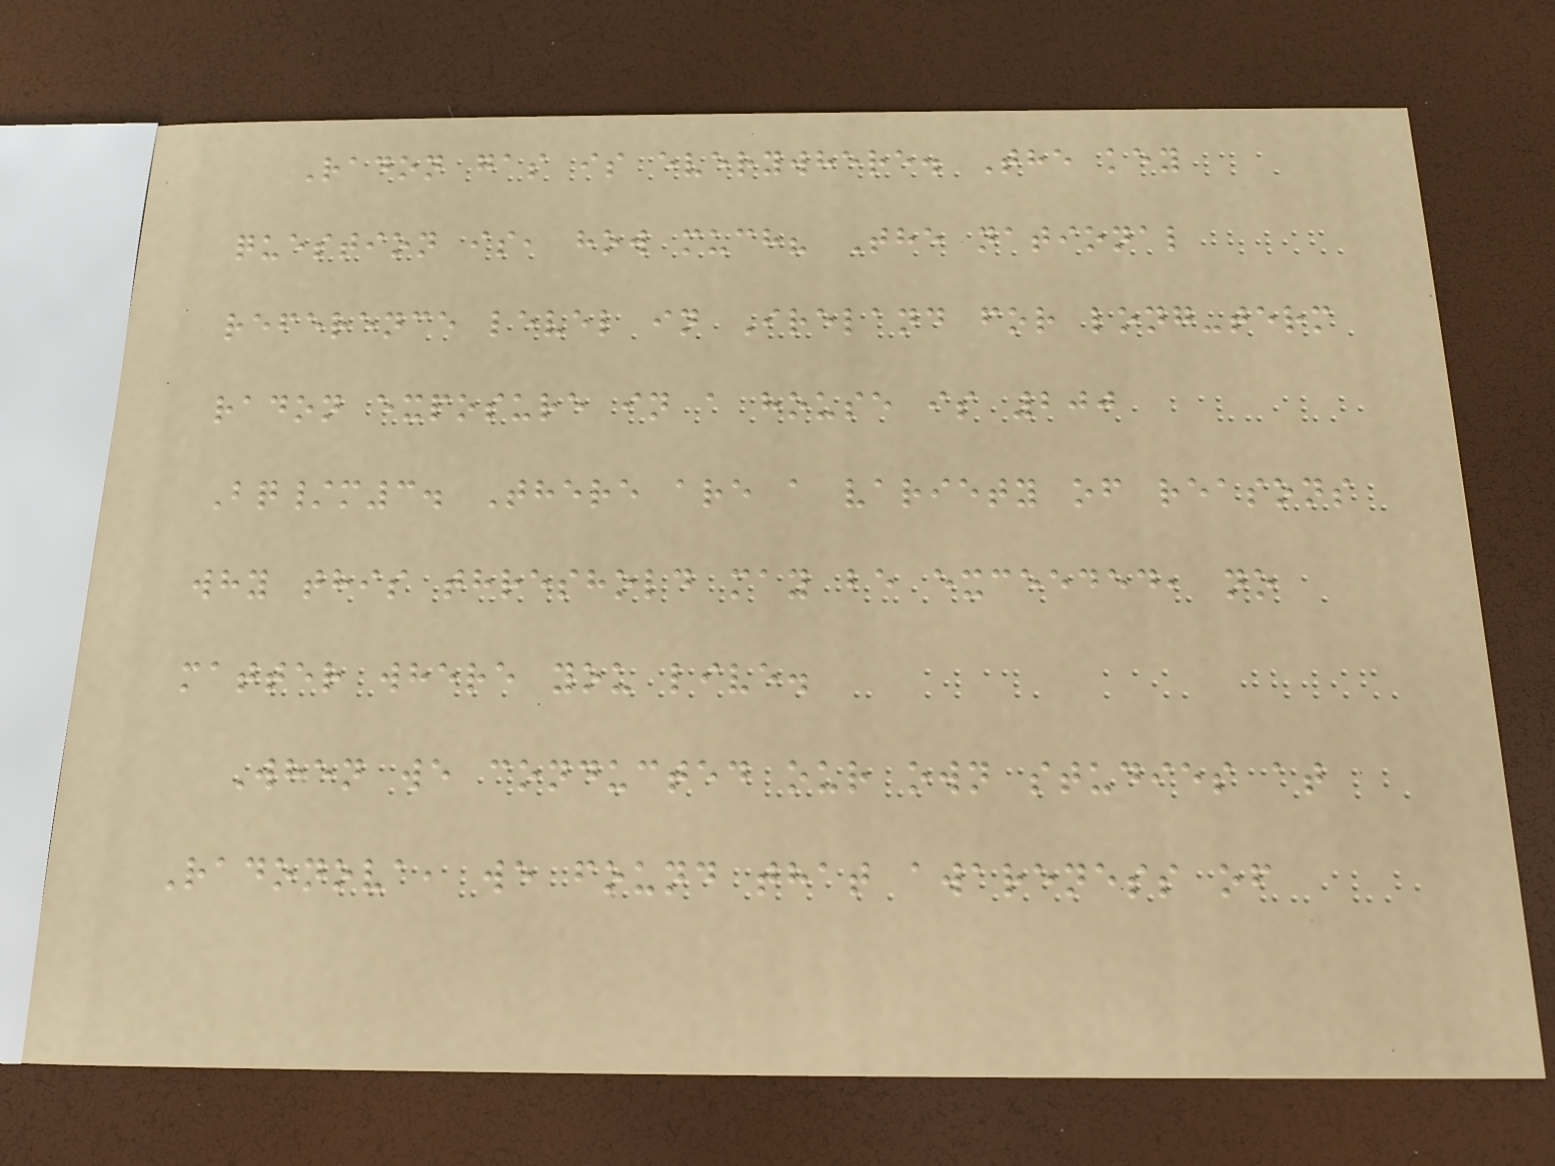Radon gas is everywhere. The key
question is, how much? The national
reference level in Ireland for long-term
radon exposure in a house is 200
Bq/m3. There are a variety of reasons
why this threshold may be exceeded, no
matter where you live.
When we conducted our own studies at
Radonova, we found that awareness of
